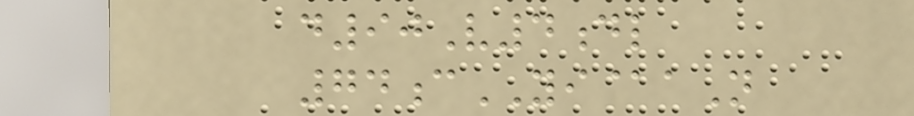d90V4dl
74cYI@aN
